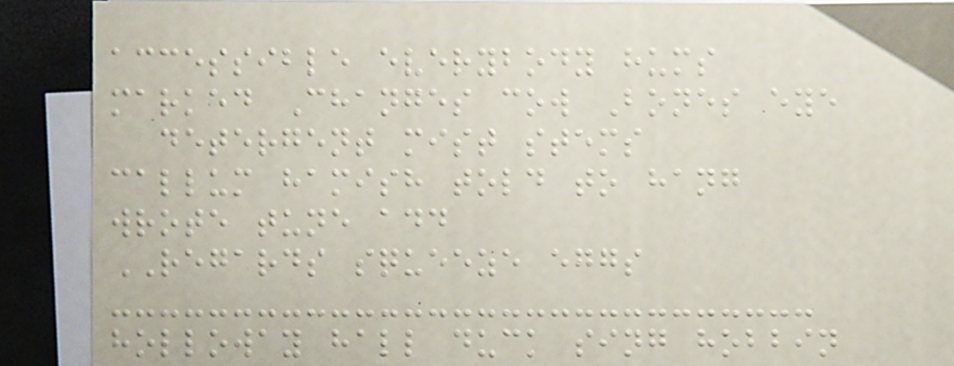accessible everybody hums
marked Changes cow Bones eye
detergent mist stems
callum hamish told to hang
wrote tune add
REGARDS squeeze eggs
holloway hall duck sing hobbin
